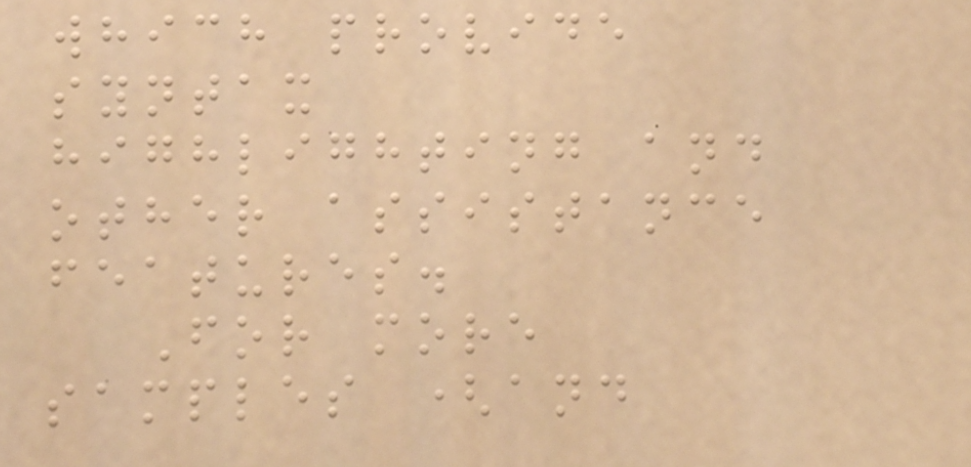which provide
syntax
highlighting and
other assistance
features.
For more
samples (and
